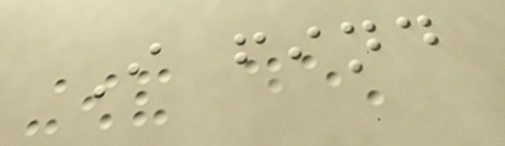I find
